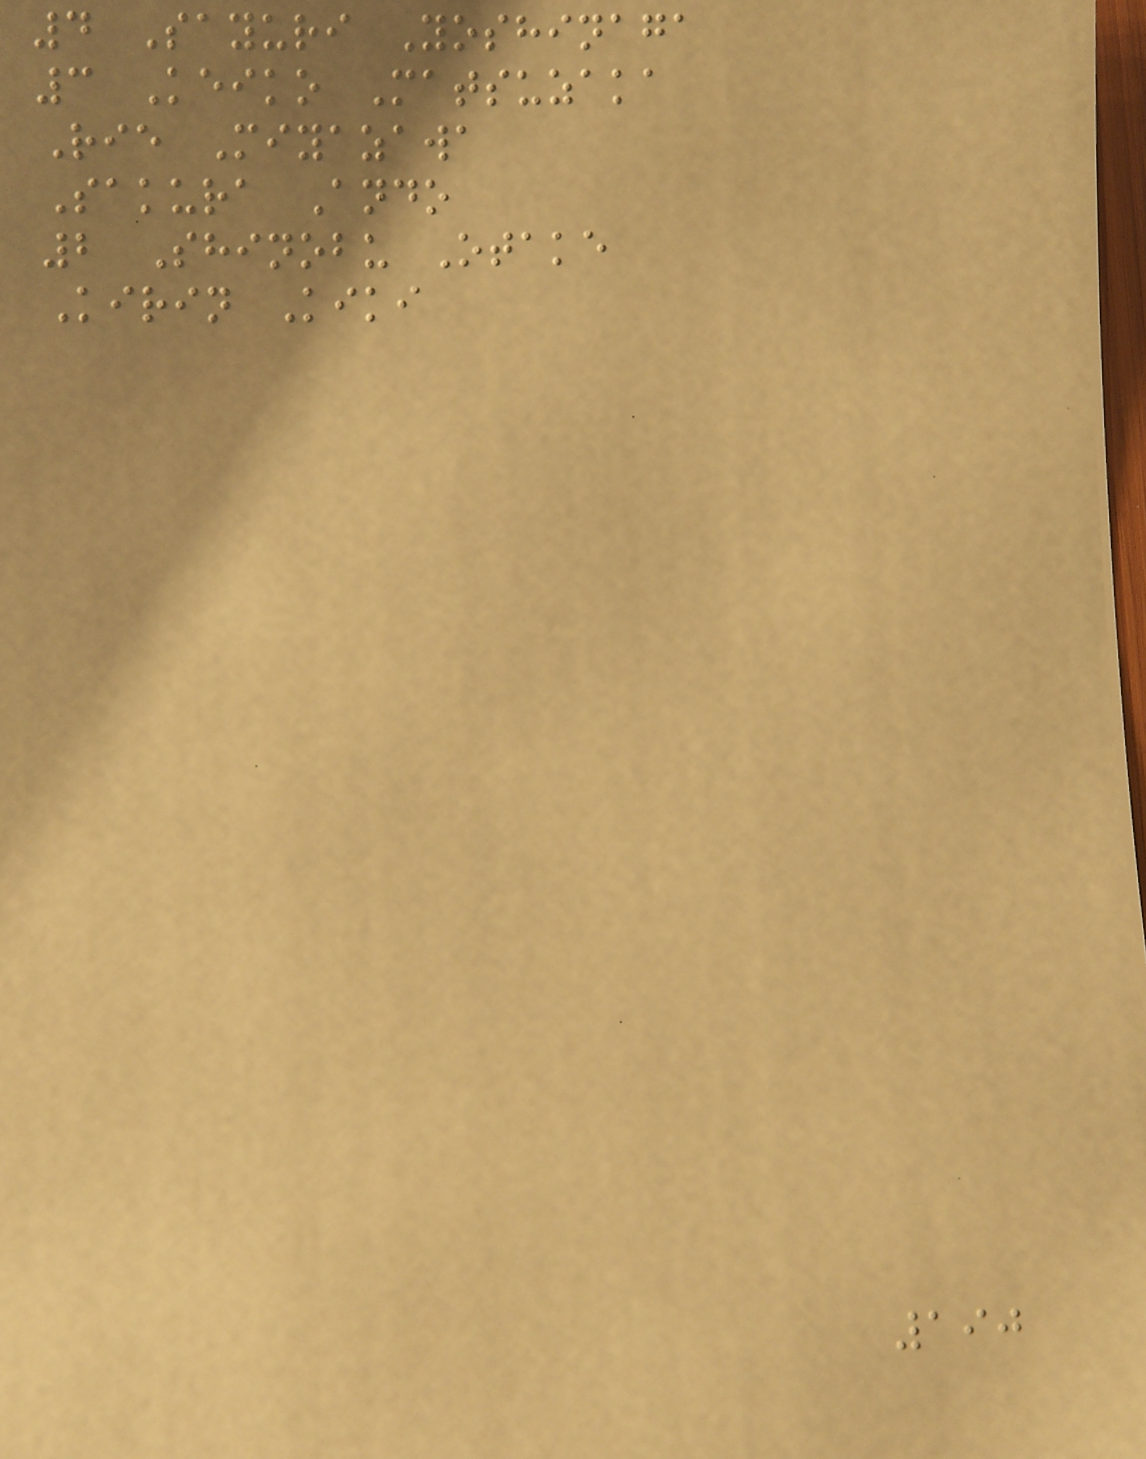4 Sayuri Yoshinaga
3 Keiko Matsuzaka
Rie Miyazawa
Sakura Ando
2 Shinobu Otake
Kirin Kiki
190
